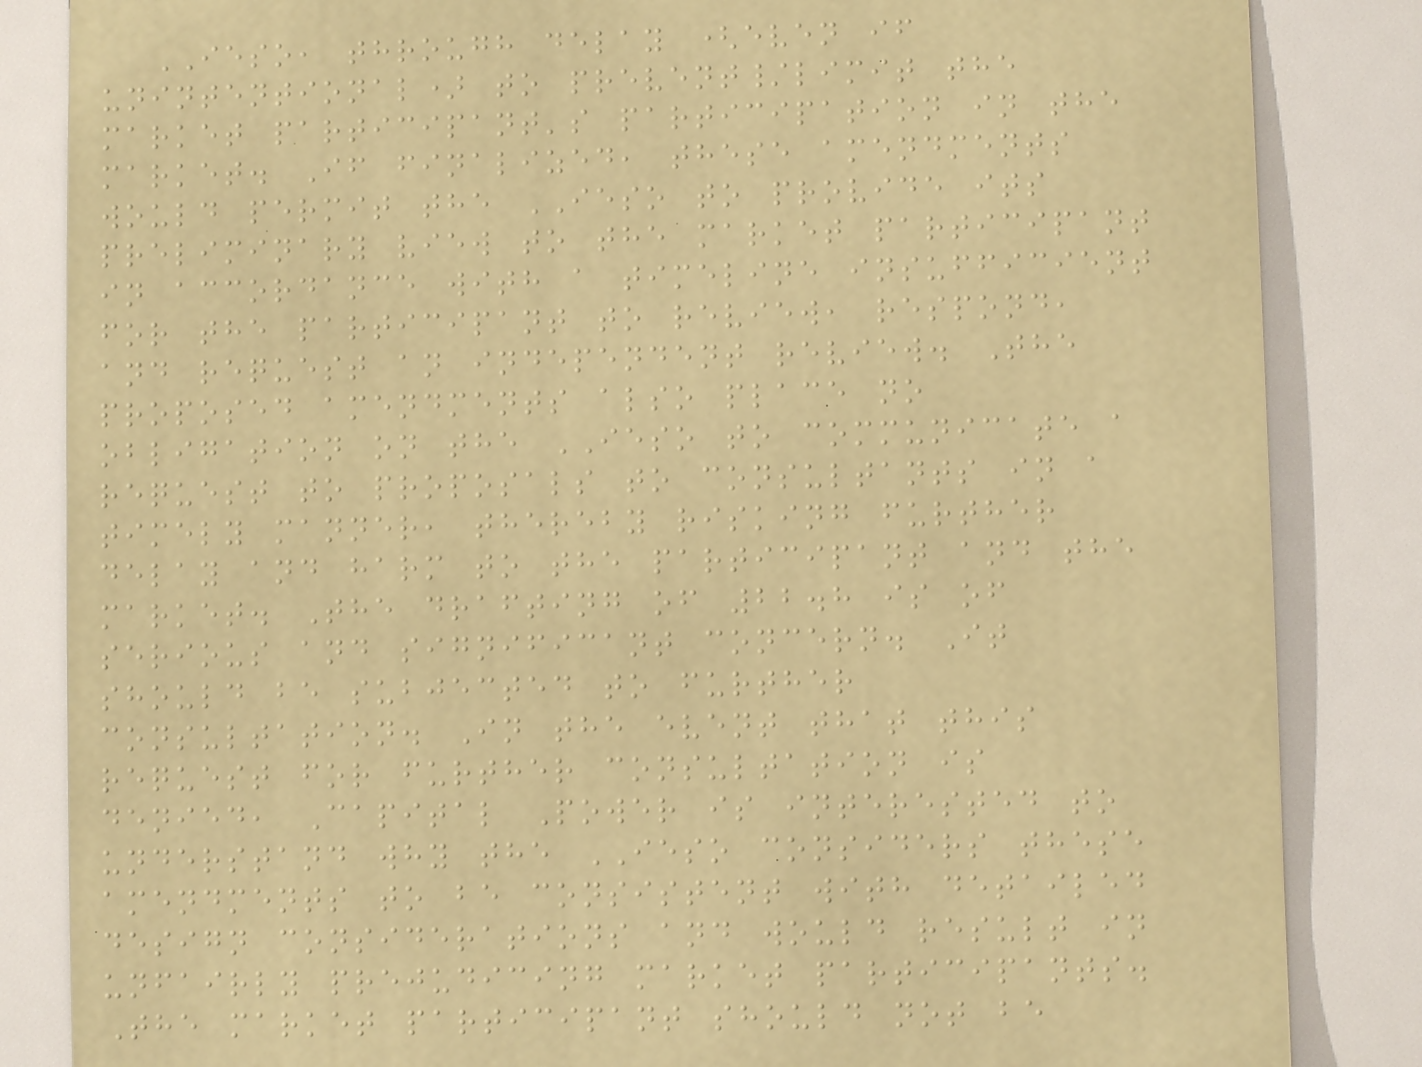IESO, through delay (even if
unintentional) to prevent/limit the
market participant's participation in the
market. If finalized, these amendments
would permit the IESO to provide its
preliminary view to the market participant
in accordance with a timeline insufficient
for the participant to review, respond,
and request an independent review. The
proposed amendments also place no
obligation on the IESO to communicate a
request to proposals to consultants in a
timely manner, thereby risking further
delay and harm to the participant and the
market. The drafting of 22.8 is of
serious and significant concern. It
should be subjected to further
consultation. In the event that this
request for further consultation is
denied, Capital Power is interested to
understand why the IESO considers these
amendments to be consistent with detailed
design considerations and would result in
unfairly prejudicing market participants.
The market participant should not be
